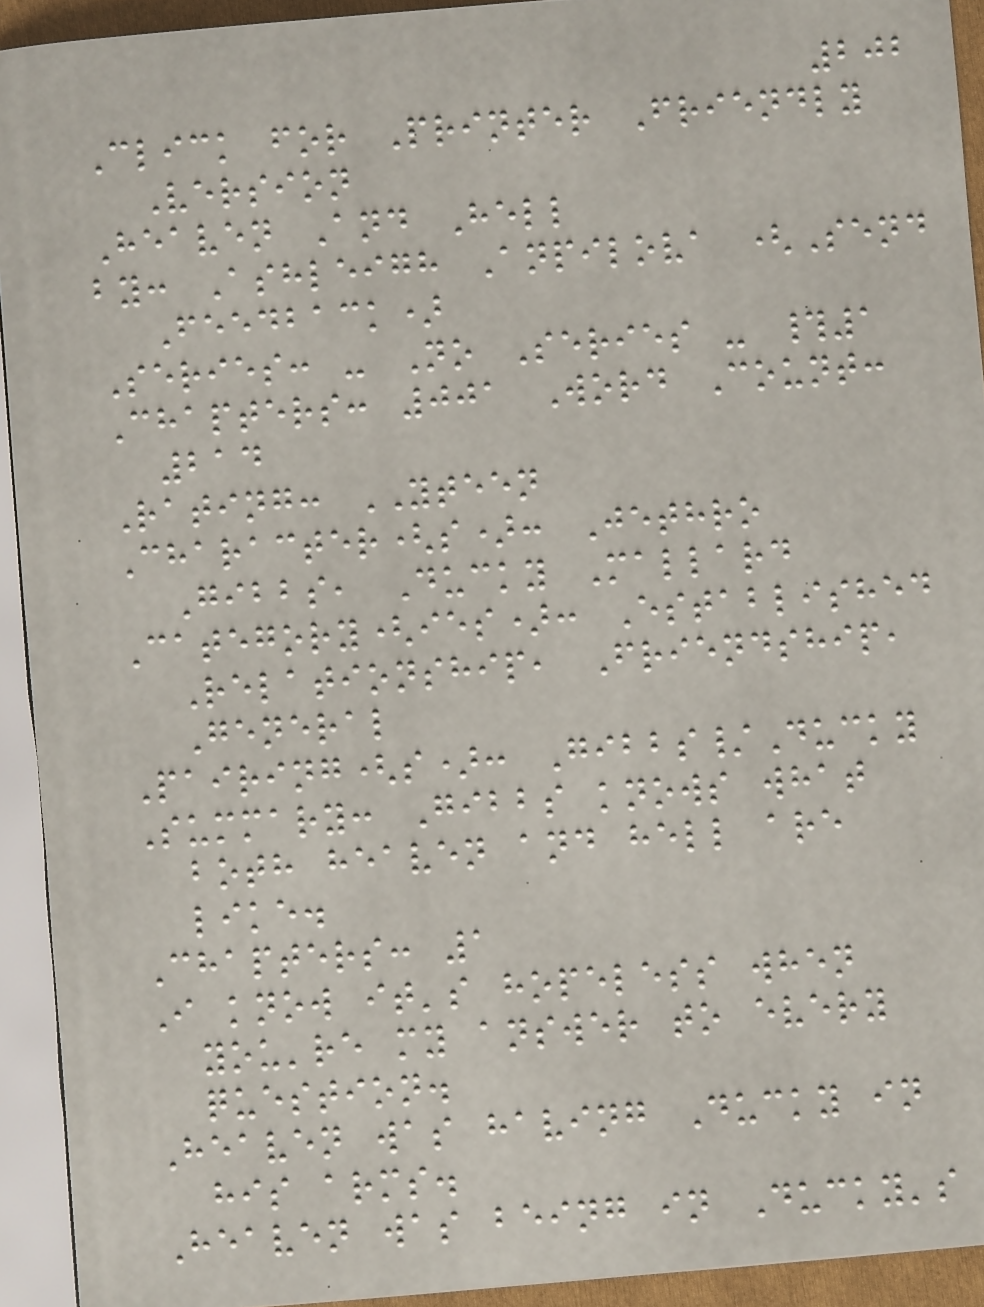202
Click for Printer Friendly
Version
Heaven And Hell
by: Ashleigh Anpilova (Send
Feedback)
Series: - No Series - #1
Chapters: 001 Word Count:
214
Rating: YTEEN
Character(s): Jethro
Gibbs, Ducky Mallard
Category(ies): Established
Relationship, Friendship,
General
Pairing(s): Gibbs/Ducky
Summary: Gibbs knows what
both heaven and hell are
like.
Chapters: 1
I know it's hopeless when
you're my answer to every
question.
Heaven was having Ducky in
his arms.
Heaven was being in Ducky's
